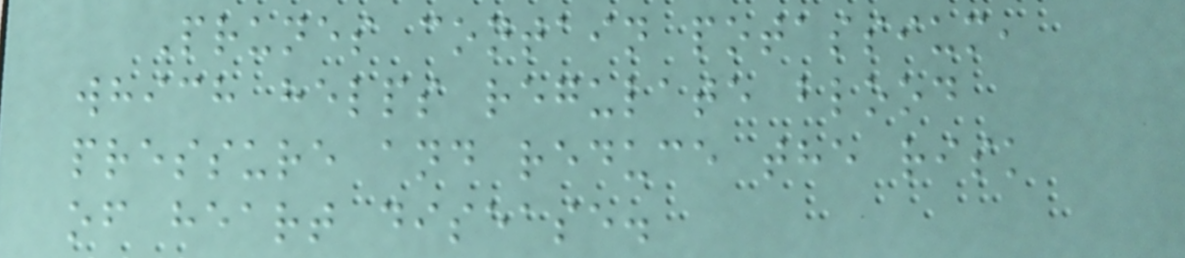Prunes contain potassium,
which helps regulate blood
pressure and reduce the risk
of heart disease.
